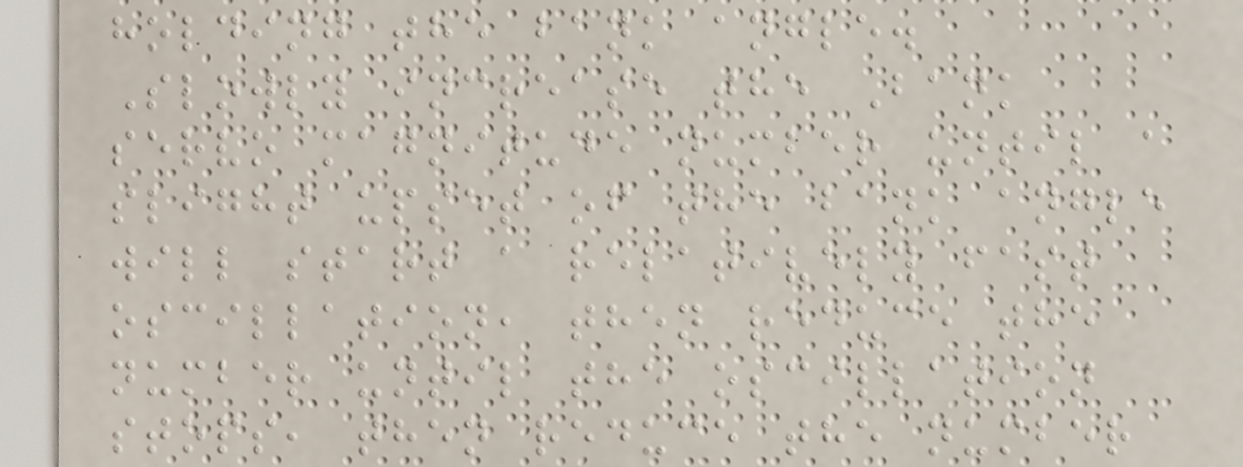holding the bank angle.
Slowly increase the Bank
servo magnitude number until a
slight upset of the bank angle
will start a relatively fast
oscillation, then reduce the
number until the oscillation
stops, then reduce the number
